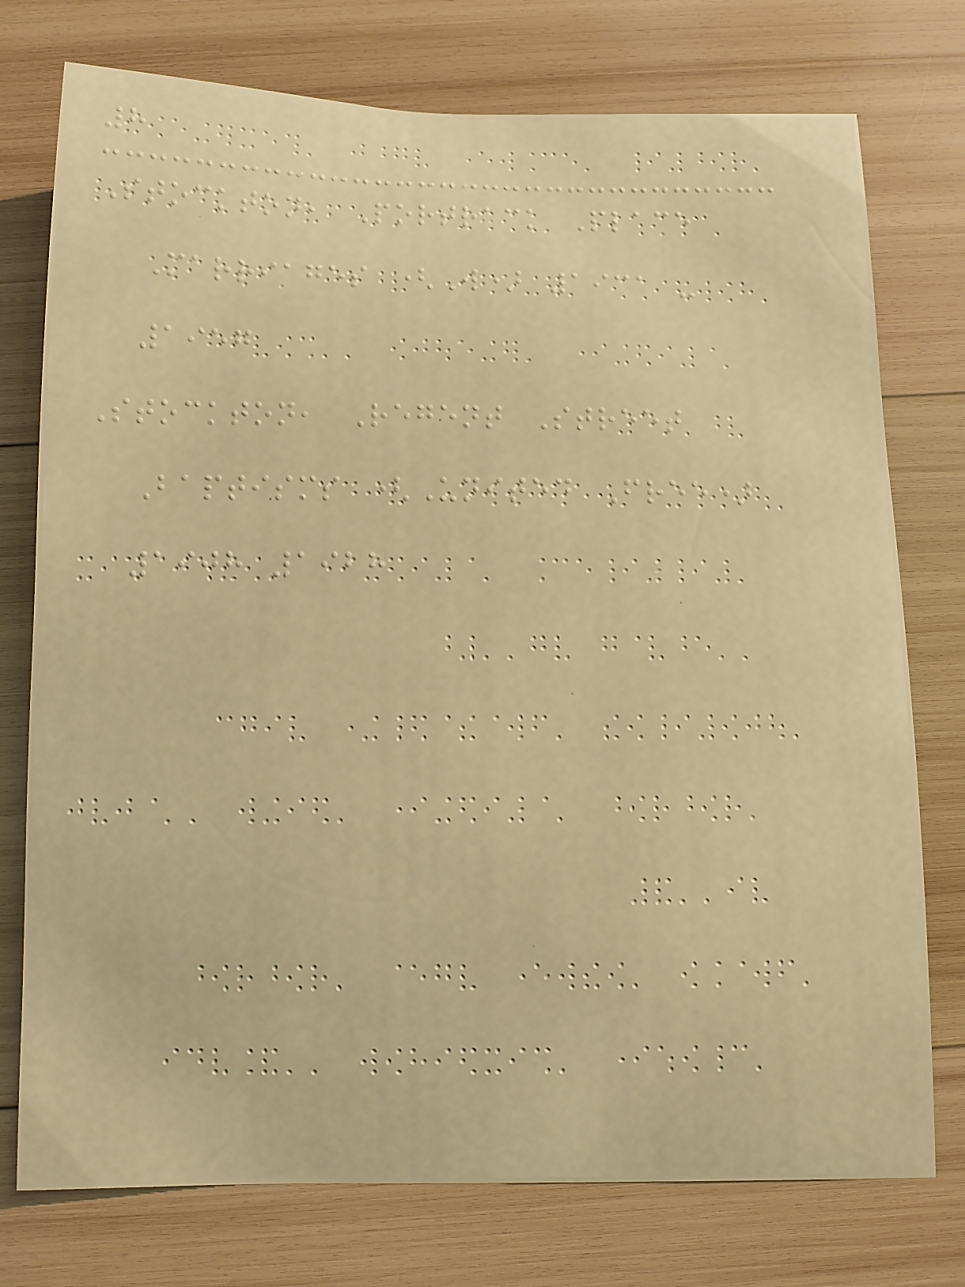8
Stockton, Portrack Place
Marriages (W) 1931 -
1957
Stockton, Regent Street
Baptisms (United Free)
1908 1928
